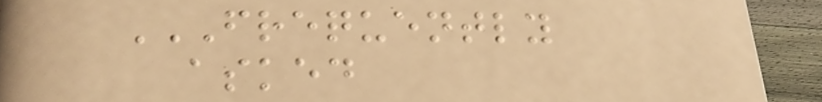FREQUENTLY
ASKED
